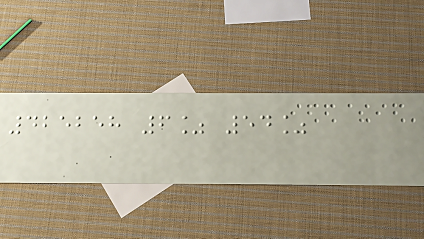425258 6% 54%
